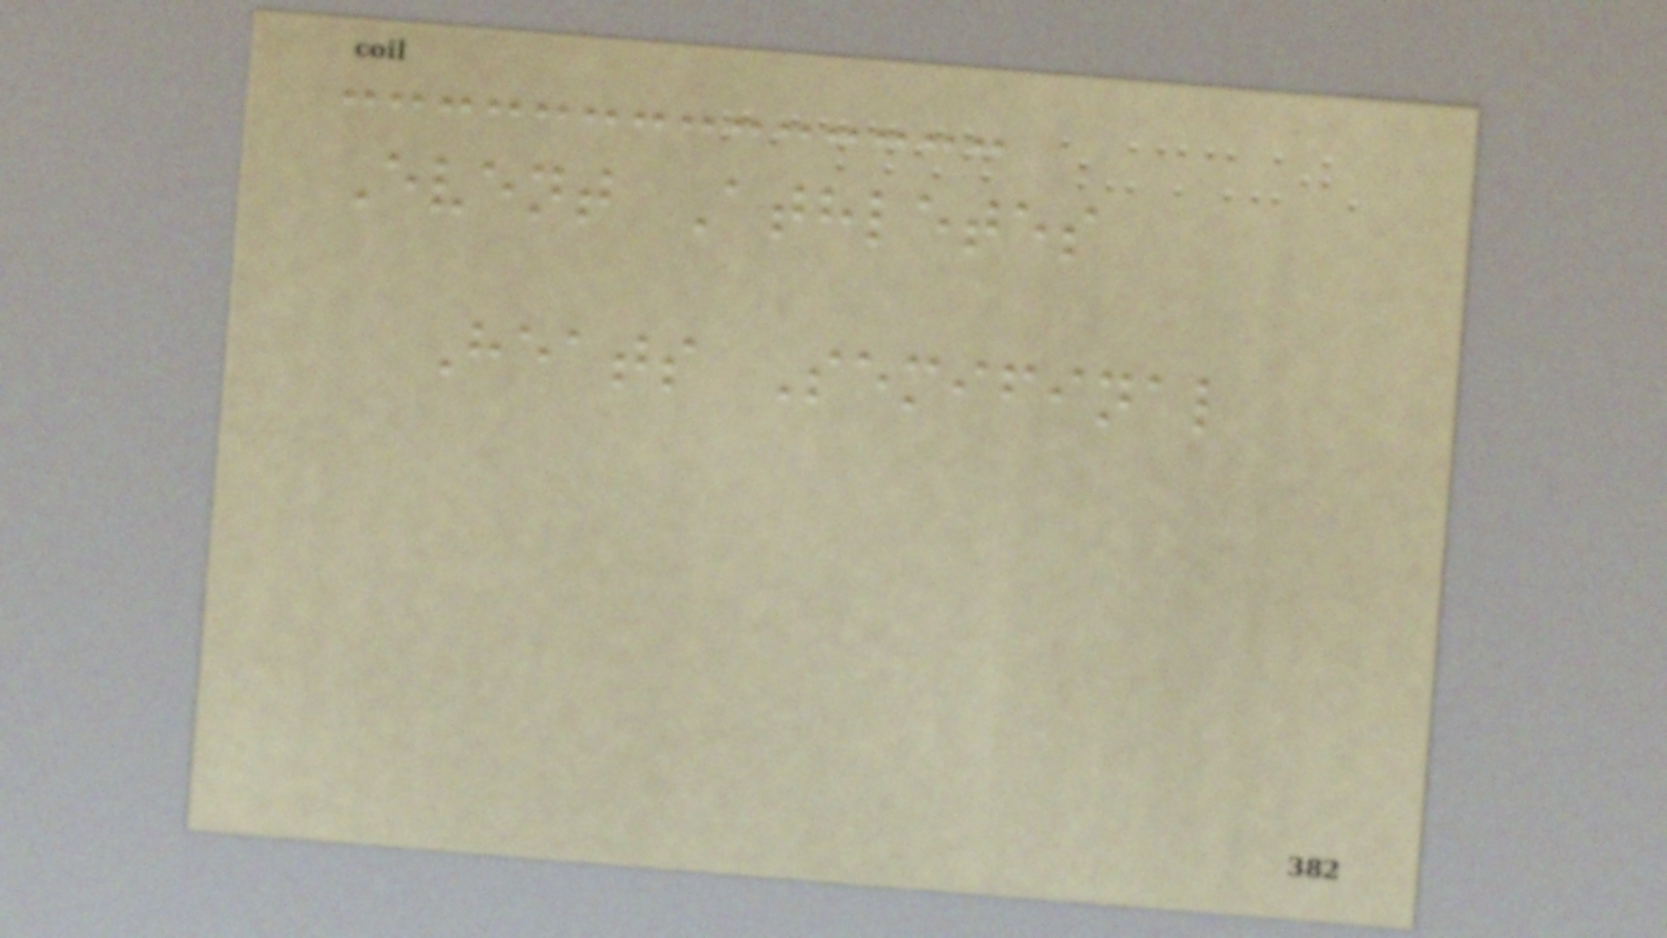Event Athletes
Heats Semifinal
